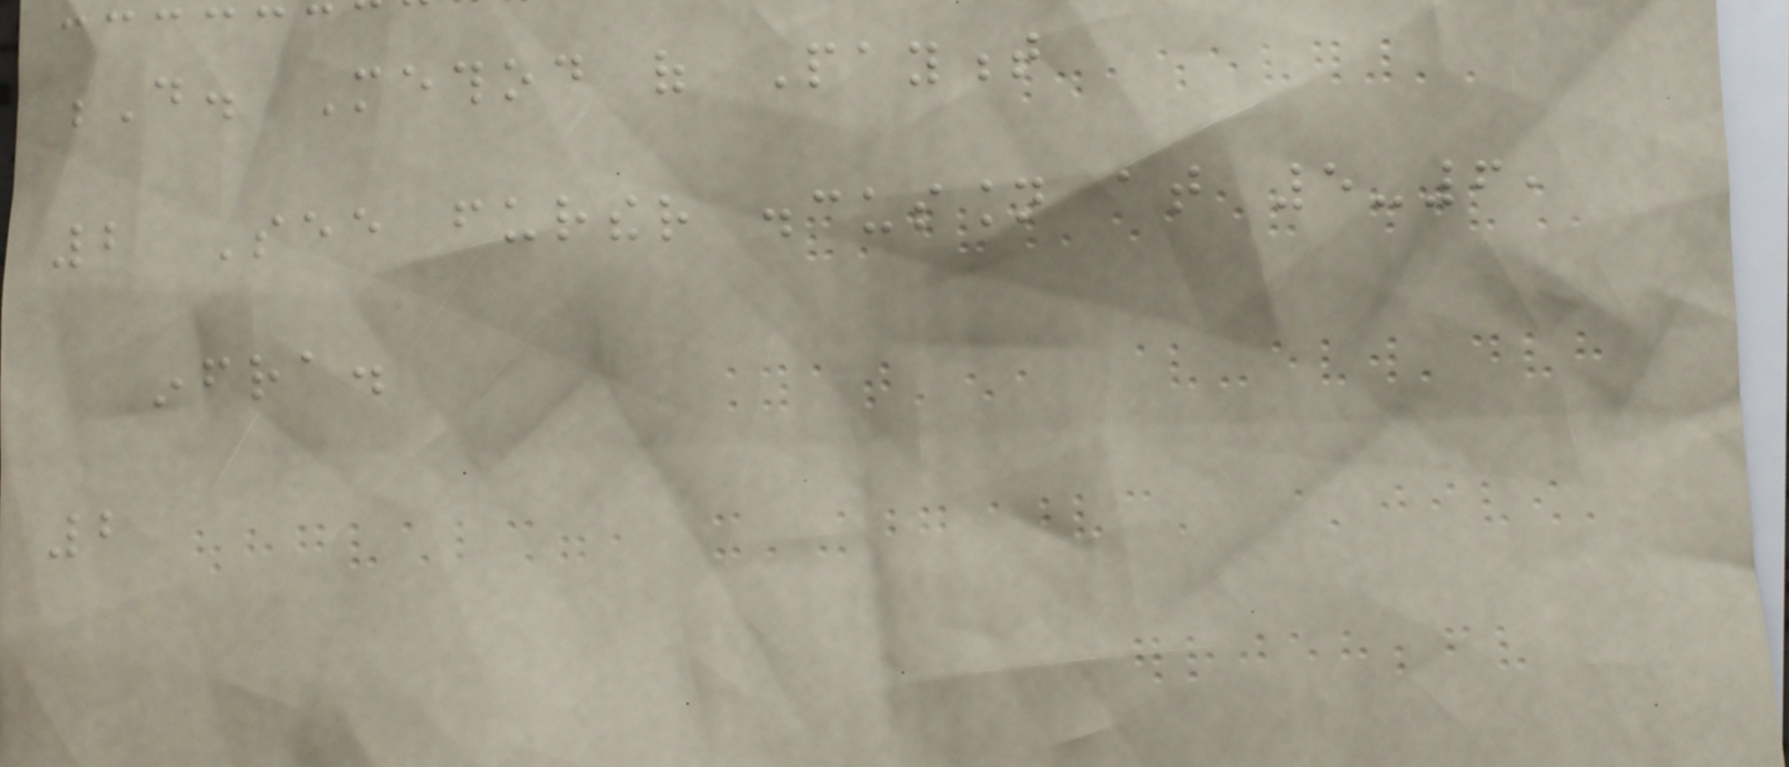D. Method of Payment
2 See further discussion at 5-6,
infra.
2
